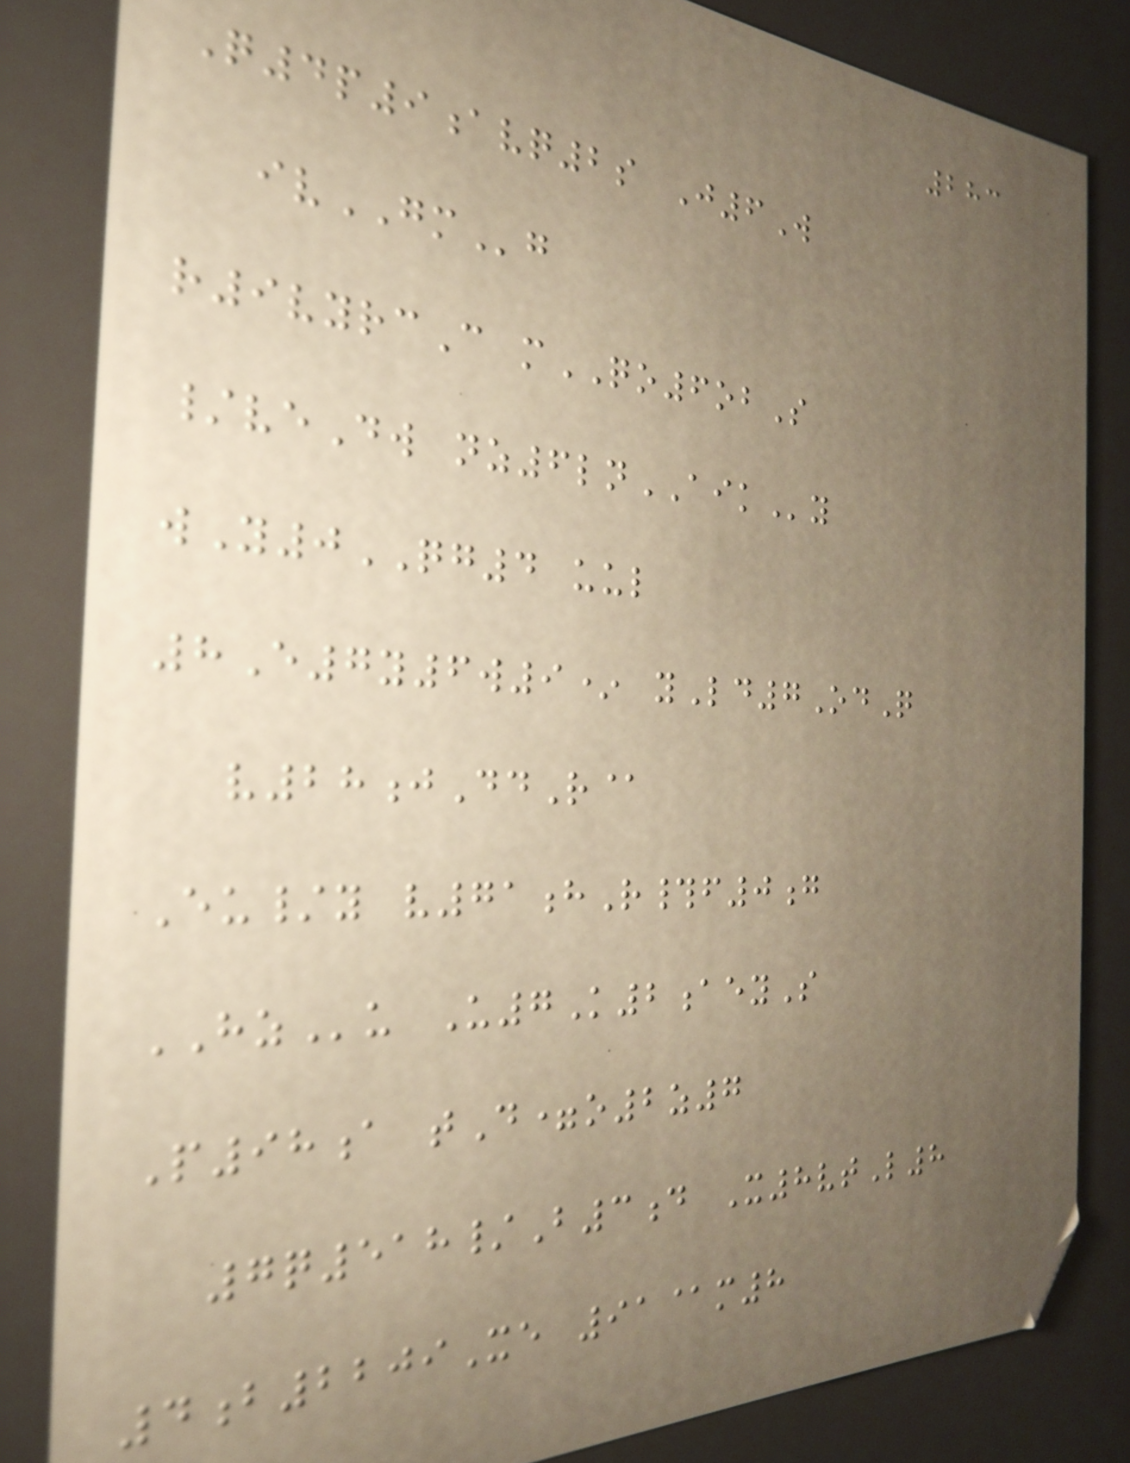283
Q4p9avq2s J6W
ivGMg
r9vyrcC mQO6obS
/veDw nz6lnAIKy
wY0QG4 uul
8E7y6w9* yLd7OdQ
v28jDdR@
Eu/y v71hR#f0g
HZu U7K2aeyS
P98a tD=o2z7
7q518/B3d X8vtL8
4b2209Xe 91@m8
